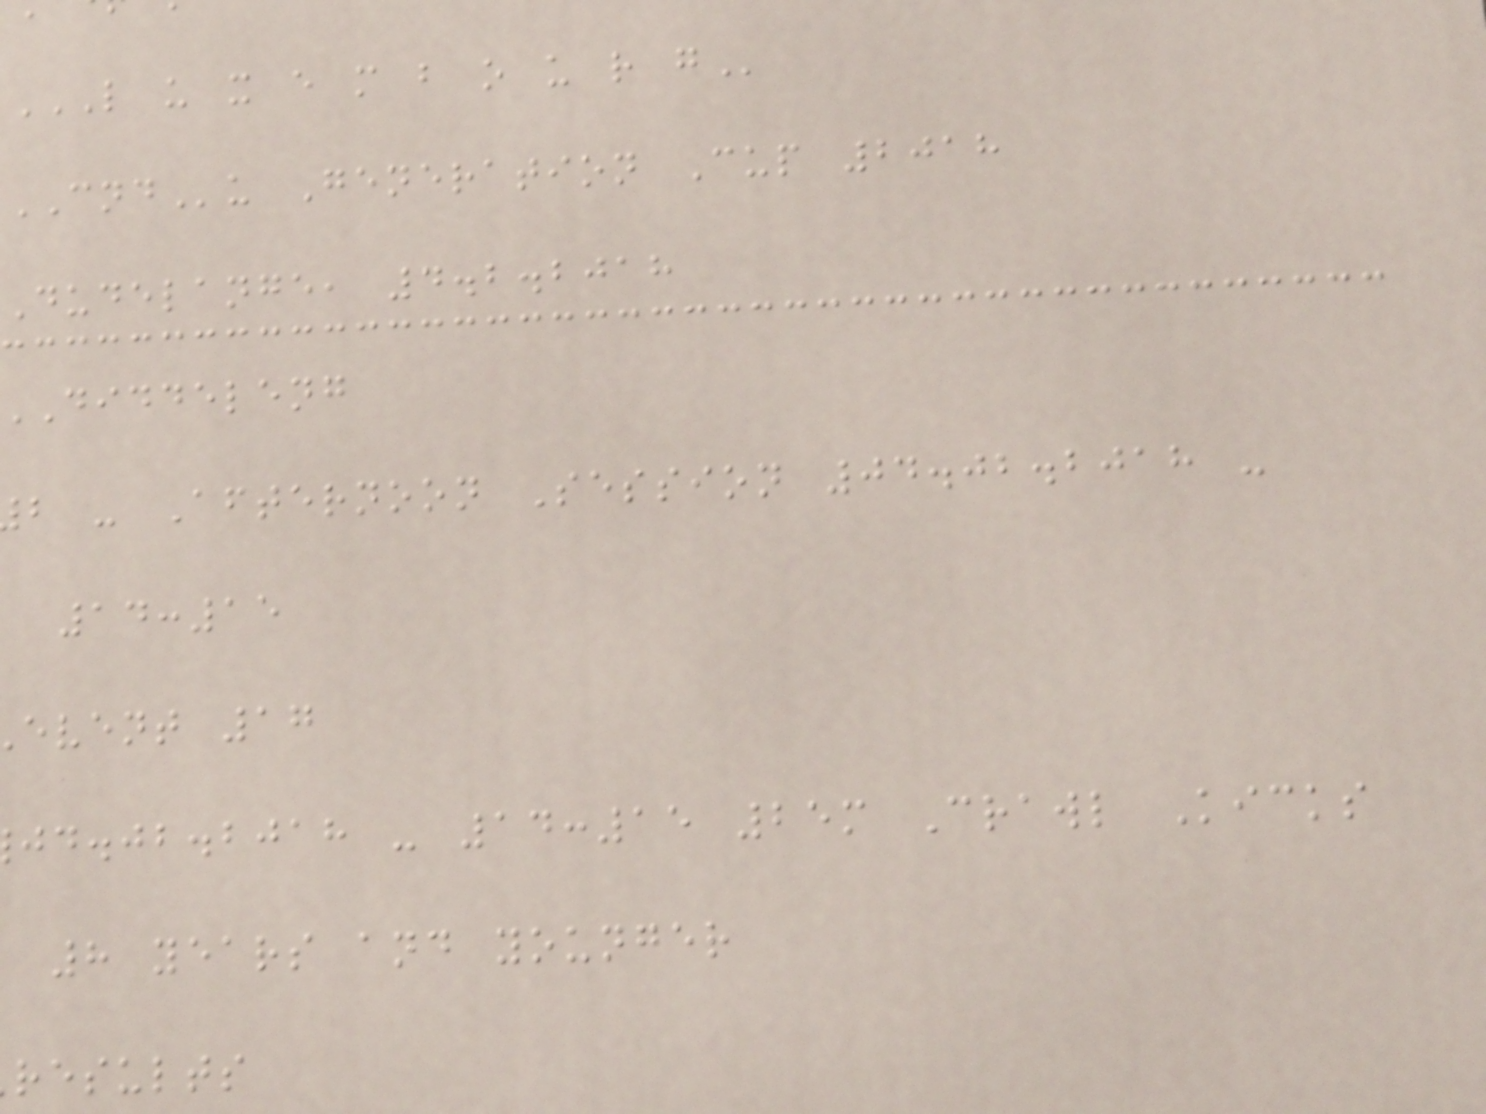L U X E M B O U R G
CNDu Generation Cup 2018
Dudelange, 4.2.2018
diddeleng
b - Afternoon Session 04.02.2018 -
14:15
event 17
jd.jb.bjah - 14:15 25m Crawl Kicks
8 years and younger
results
